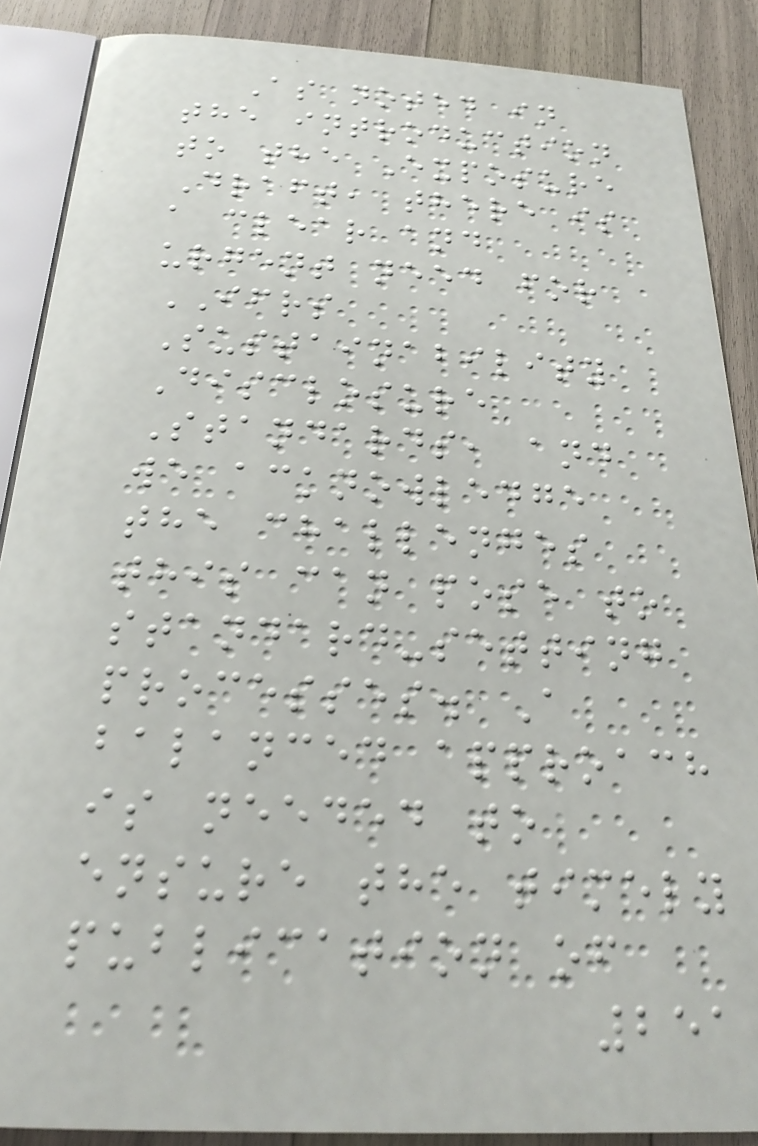As noted in
the introduction
to the Exposure
Draft, there is
a clear and
urgent need for
IFRS
Sustainability
Disclosure
Standards, and
we acknowledge
the challenges
this can pose to
standard-setting
processes. A
balanced approach
is needed to
ensure the timely
publication of
251
